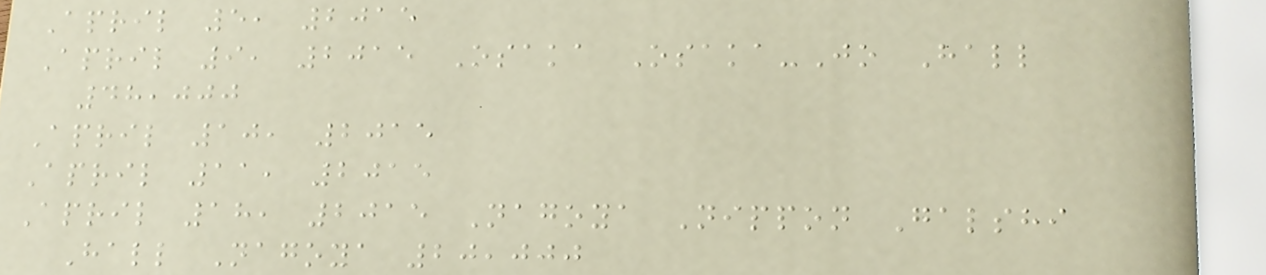April 5, 2015
April 9, 2015 Osaka Osaka-Jo Hall
48,000
April 10, 2015
April 11, 2015
April 18, 2015 Nagoya Nippon Galshi
Hall Nagoya 20,000
